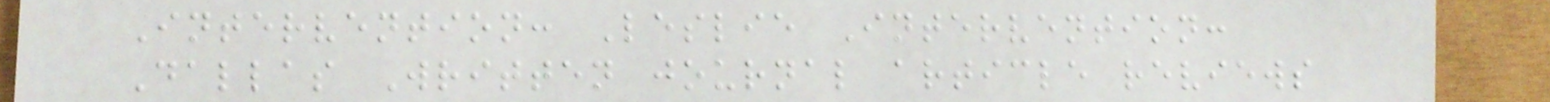Intervention: Leslie Intervention:
Dallas Written journal article reviews
